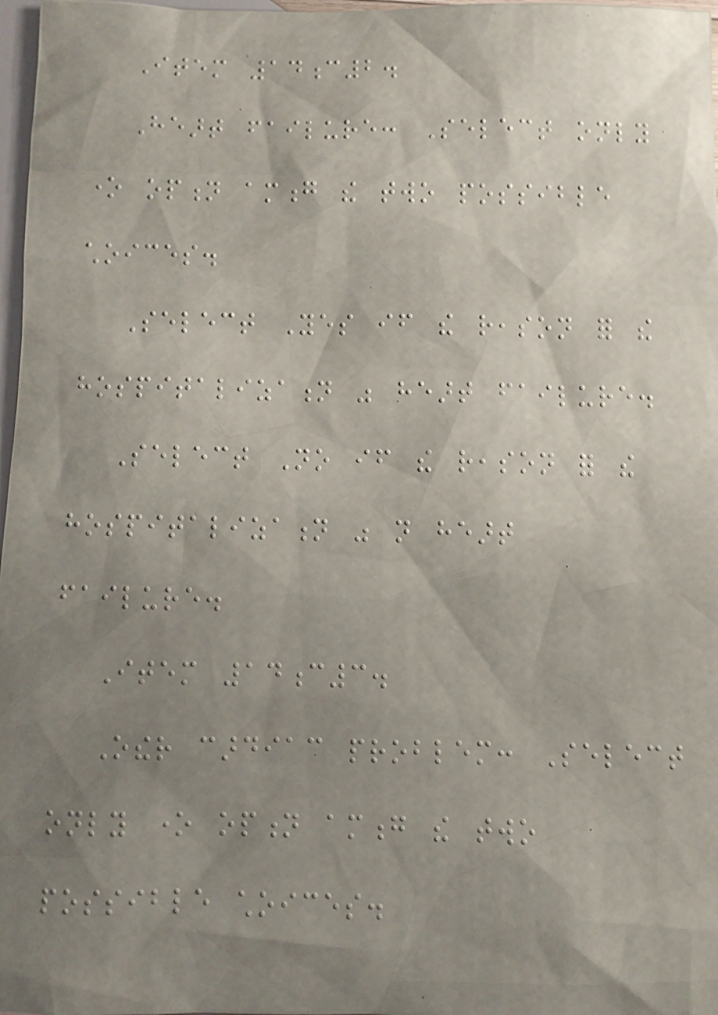Item 14c2.
Heart failure: Select only
one option among the two possible
choices.
Select Yes if the reason for the
hospitalization was heart failure.
Select No if the reason for the
hospitalization was not heart
failure.
Item 14c3.
Other cardiac problem: Select
only one option among the two
possible choices.
